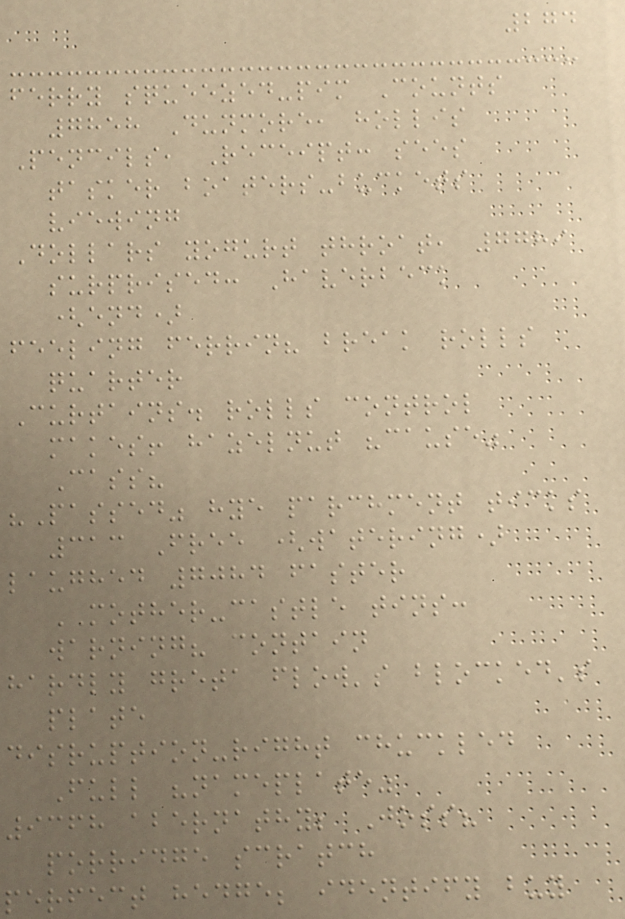274
ferry squeezed-pim Counts
7858 Dunmore, hollis
Pencils, Receipt: sees
tasker boaters-buckets
viewing
Dollars yogurt throat, 7789
surprised: Haverbeck
(end)
feeling ferrin? break rolls
quarter
Curtains. rolls control
makes! hazelnut "cause"
Cass?
"Passed" hye parchment ticks
313 Free (watering)
laughed 7084 faster
MOTHER-castle tins:
warning? contain
hardly greta flow's blocked's
plate
disruption-right chuckled
Full "nameplate"
9368 abernathy; Joss?
porridge scratch
perfect hedge; identify buy
